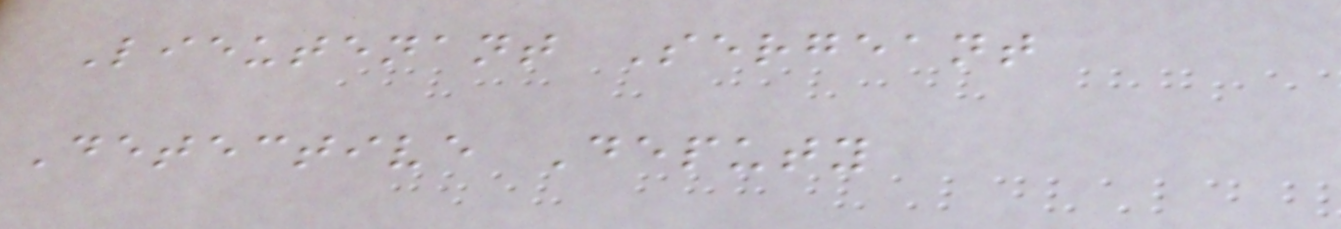Lieutenant Sergeant
Detective Deputy
